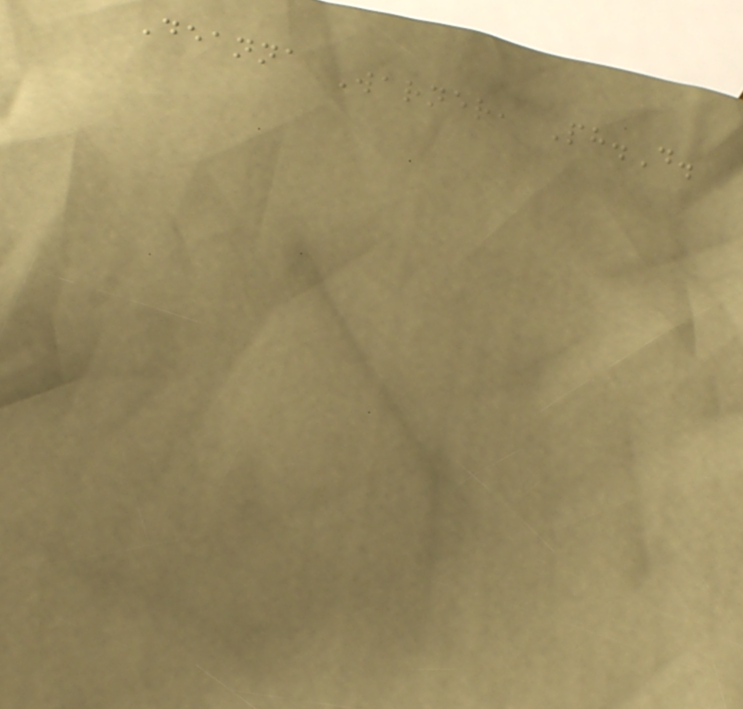Deanna Warner, Ph.D.
